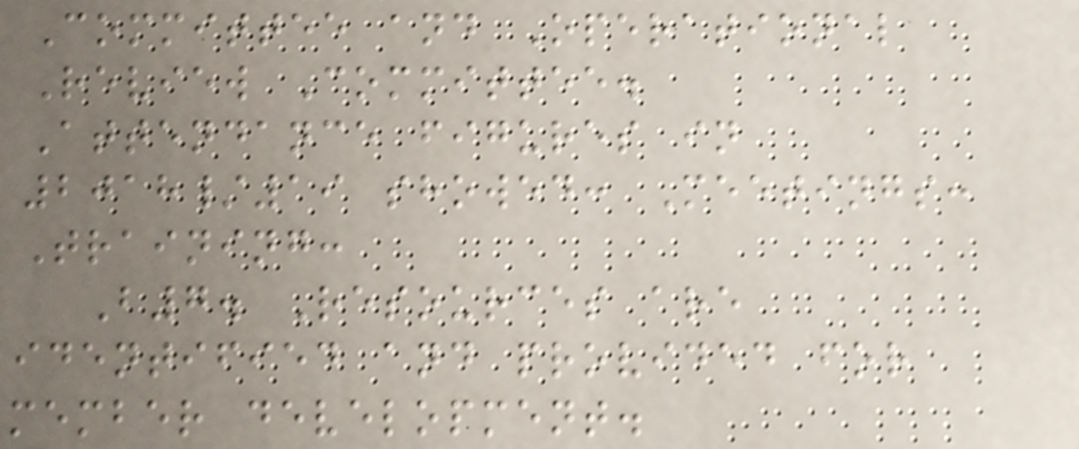Committee and Operational
Review Committee.
Attendance figures in
2018/19 showed: Meetings:
Training:
B7. Resources are
identified and provided for
member development.
